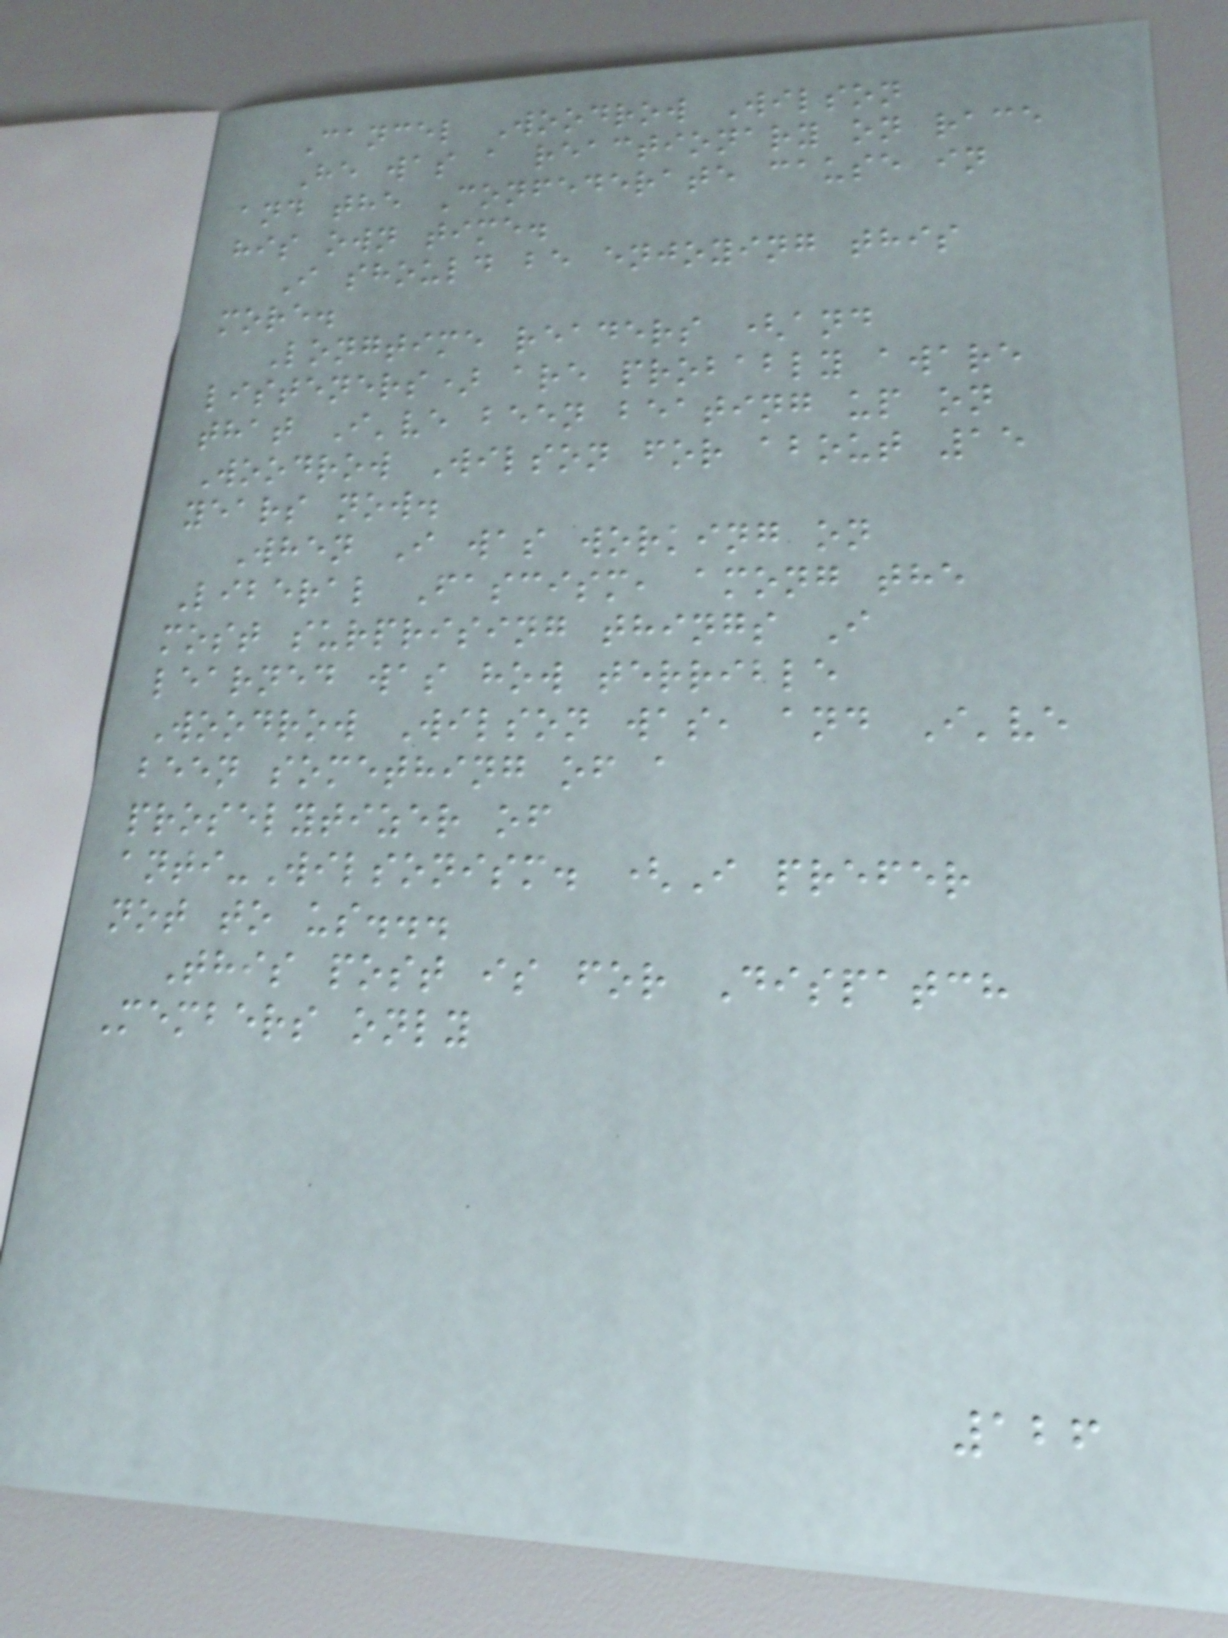Cancel Woodrow Wilson
He was a reactionary on race
and the Confederate cause in
his own time.
I should be enjoying this
more.
Longtime readers (and
listeners) are probably aware
that I've been beating up on
Woodrow Wilson for about 15
years now.
When I was working on
Liberal Fascism, among the
most surprising things I
learned was how terrible
Woodrow Wilson was, and I've
been something of a
proselytizer of
anti-Wilsonism. (I prefer
not to us...
This post is for Dispatch
Members only
126
